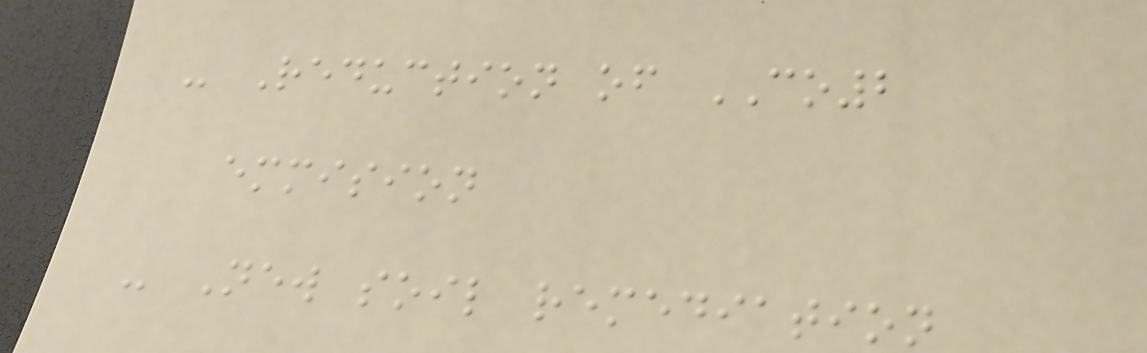- Reduction of CO2
emmision
- New soil remediation
